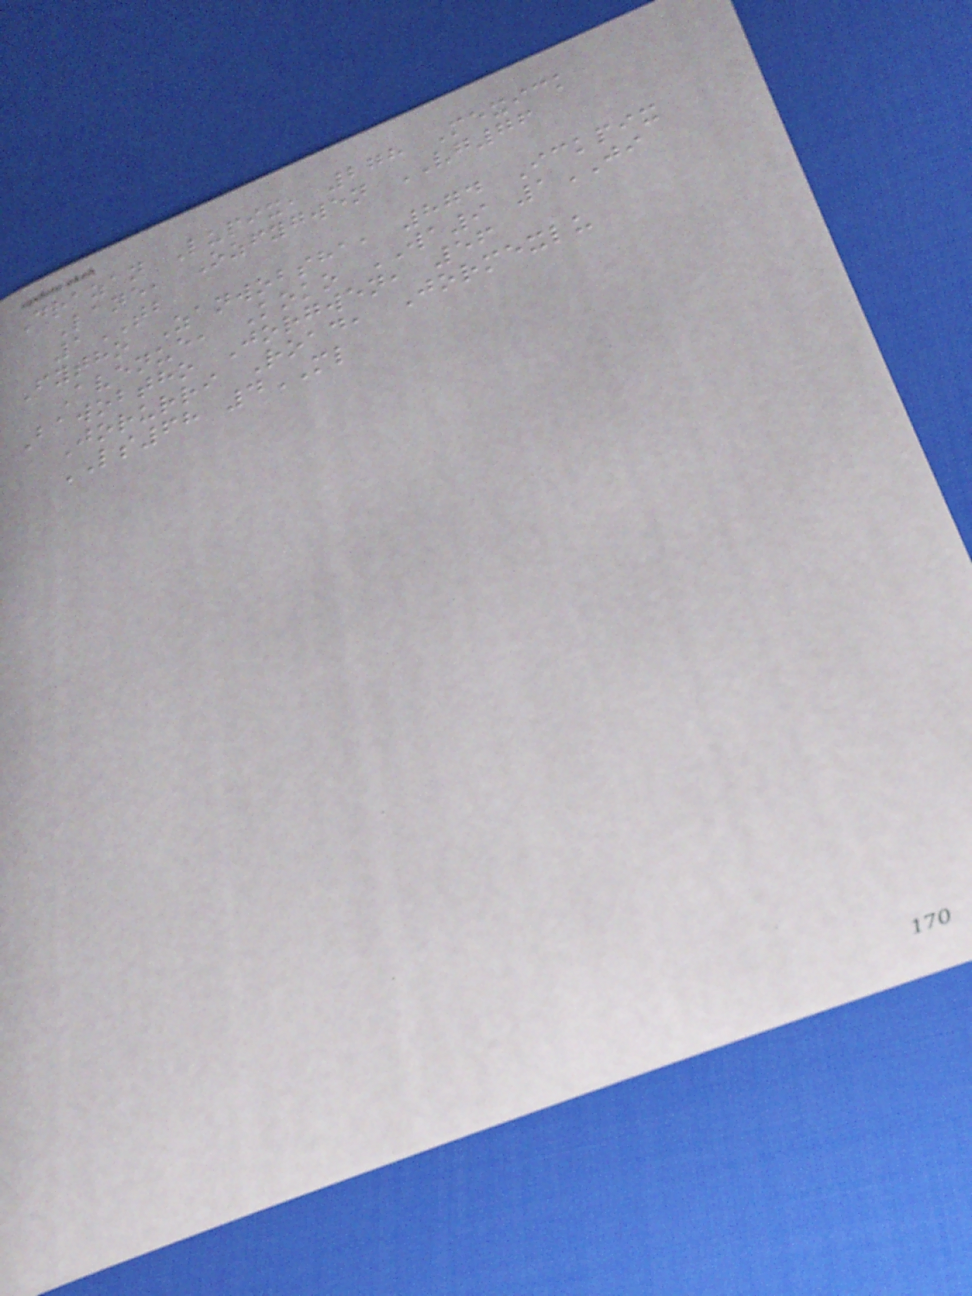Drazan Lupix, 278 Mexick
Lane, Ozfygwen VG76
1TB
Fytho Zanwobsha, 874 Ickpix
Avenue, Koko WA9 1JI
Bawobtho Jorgwen, 56
Jorurri Road, Jormexlu
LS68 4ML
